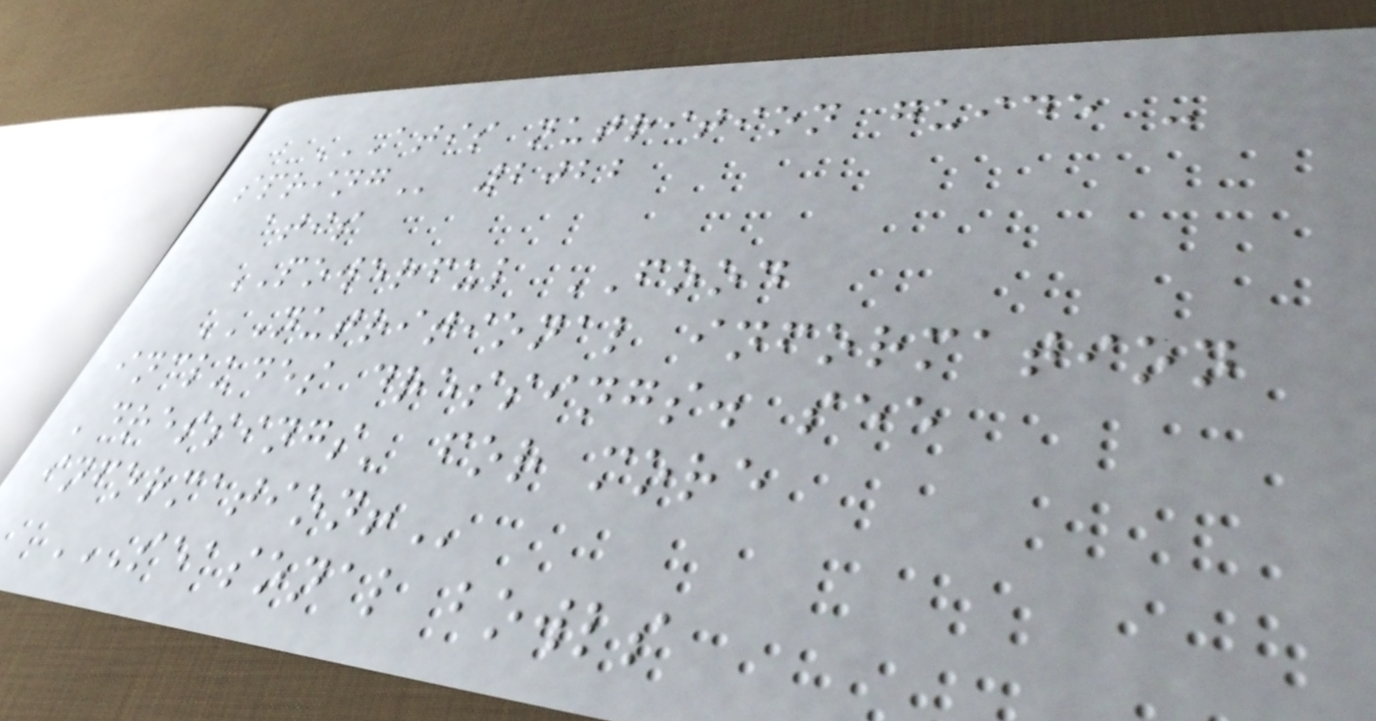ATIS NUTRITION GUIDE -
SPRING 2022
atis
POWERFUL FOOD
NUTRITIONAL INFORMATION
INCLUDES DRESSINGS. SEE
'DRESSINGS' FOR MORE
INFORMATION!
SEASONAL BOWLS
